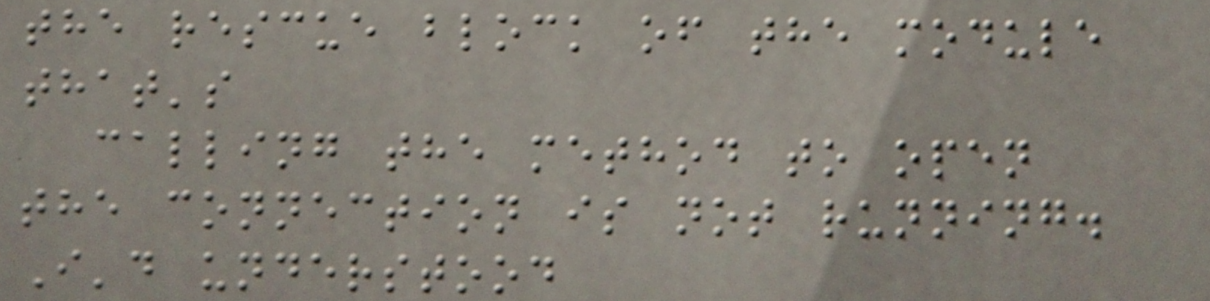the rescue block of the module
that's
calling the method to open
the connection is not running.
I'd understood
